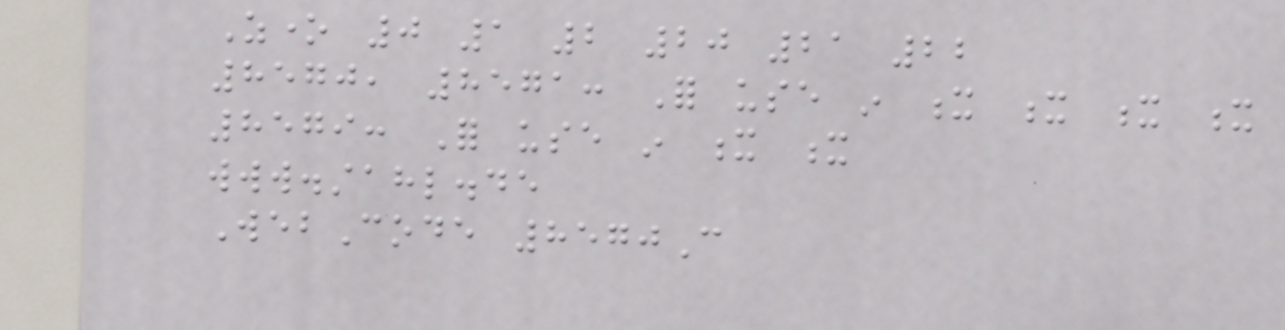Zone 0 1 2 20 21 22
8570, 8571: For use in x x x x
8579: For use in x x
www.stahl.de
WebCode 8570C
